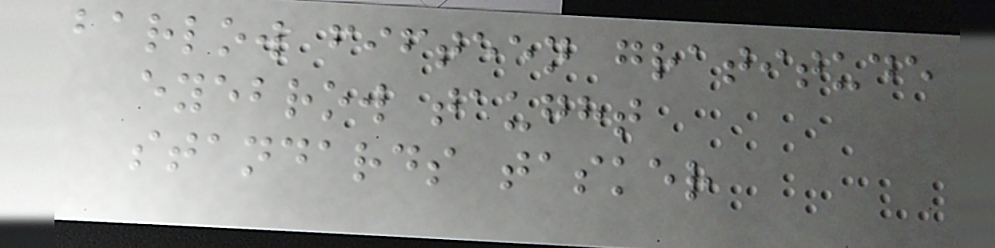barlow fifteen gratitude
eyebrow taught
standards tasker
